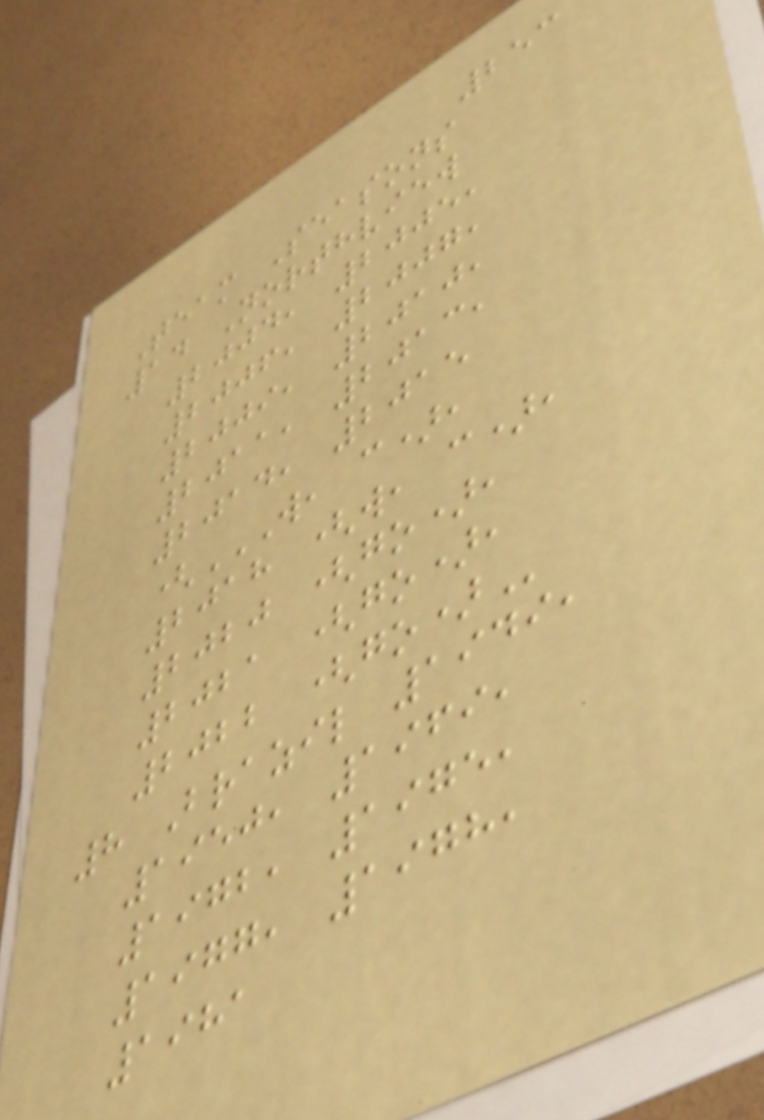253
Team Seasons
14 Northview
2004, 2005,
2006, 2007,
2009, 2010,
2011, 2013,
2014, 2015
(W, C),
2018 (W, C),
2020 (GO),
2021 (GO),
2022 (GO)
8 Brazil 1949,
1950, 1969,
1972, 1975,
1977, 1978,
1981
